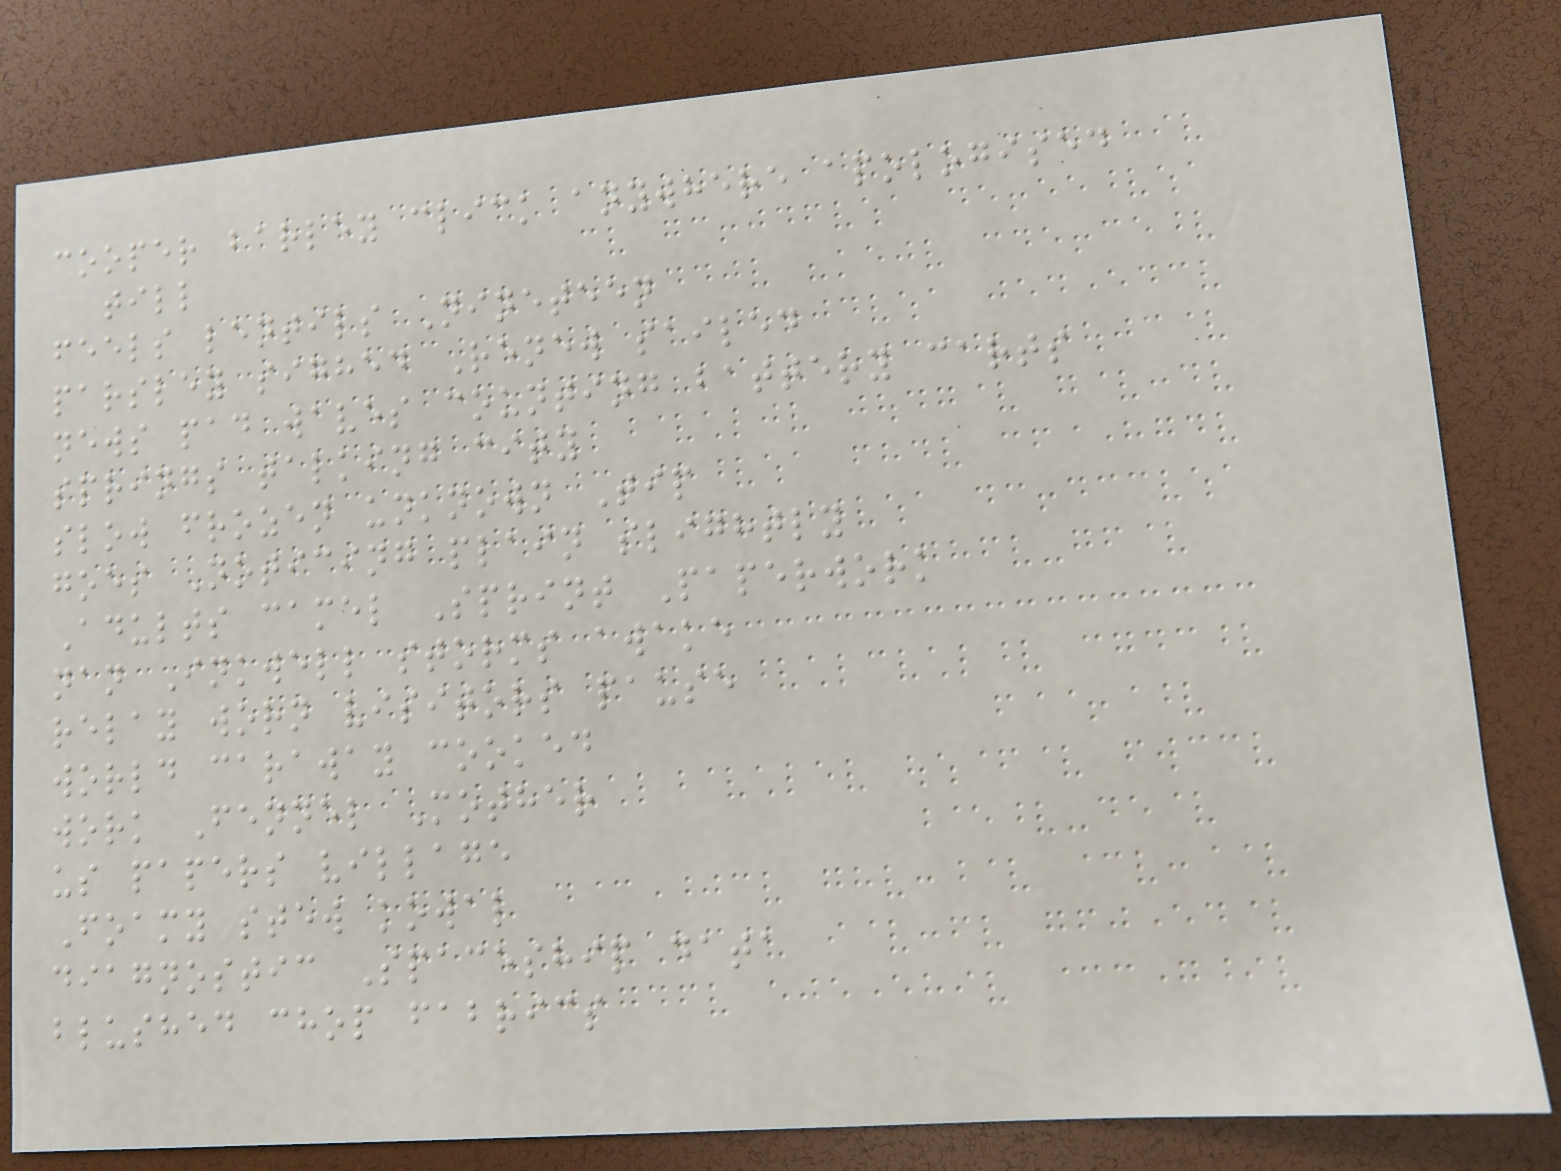cooper barley click anywhere apologised
till
feels lentils Nineteen
parsley sighed Renew sailed
news pad waves counting battery carts
springs talking city
slow frozen unknown Tip
goes Noticing plain slightly
Adults camel Sprint Paperwork
nan Inkwell storms awake
relay worn visitors pause
world caraway cooked
work Fennel Mother
us papers village
Foamy stew kowal
diagnostic Spaceship data
blushed chop fabrics
